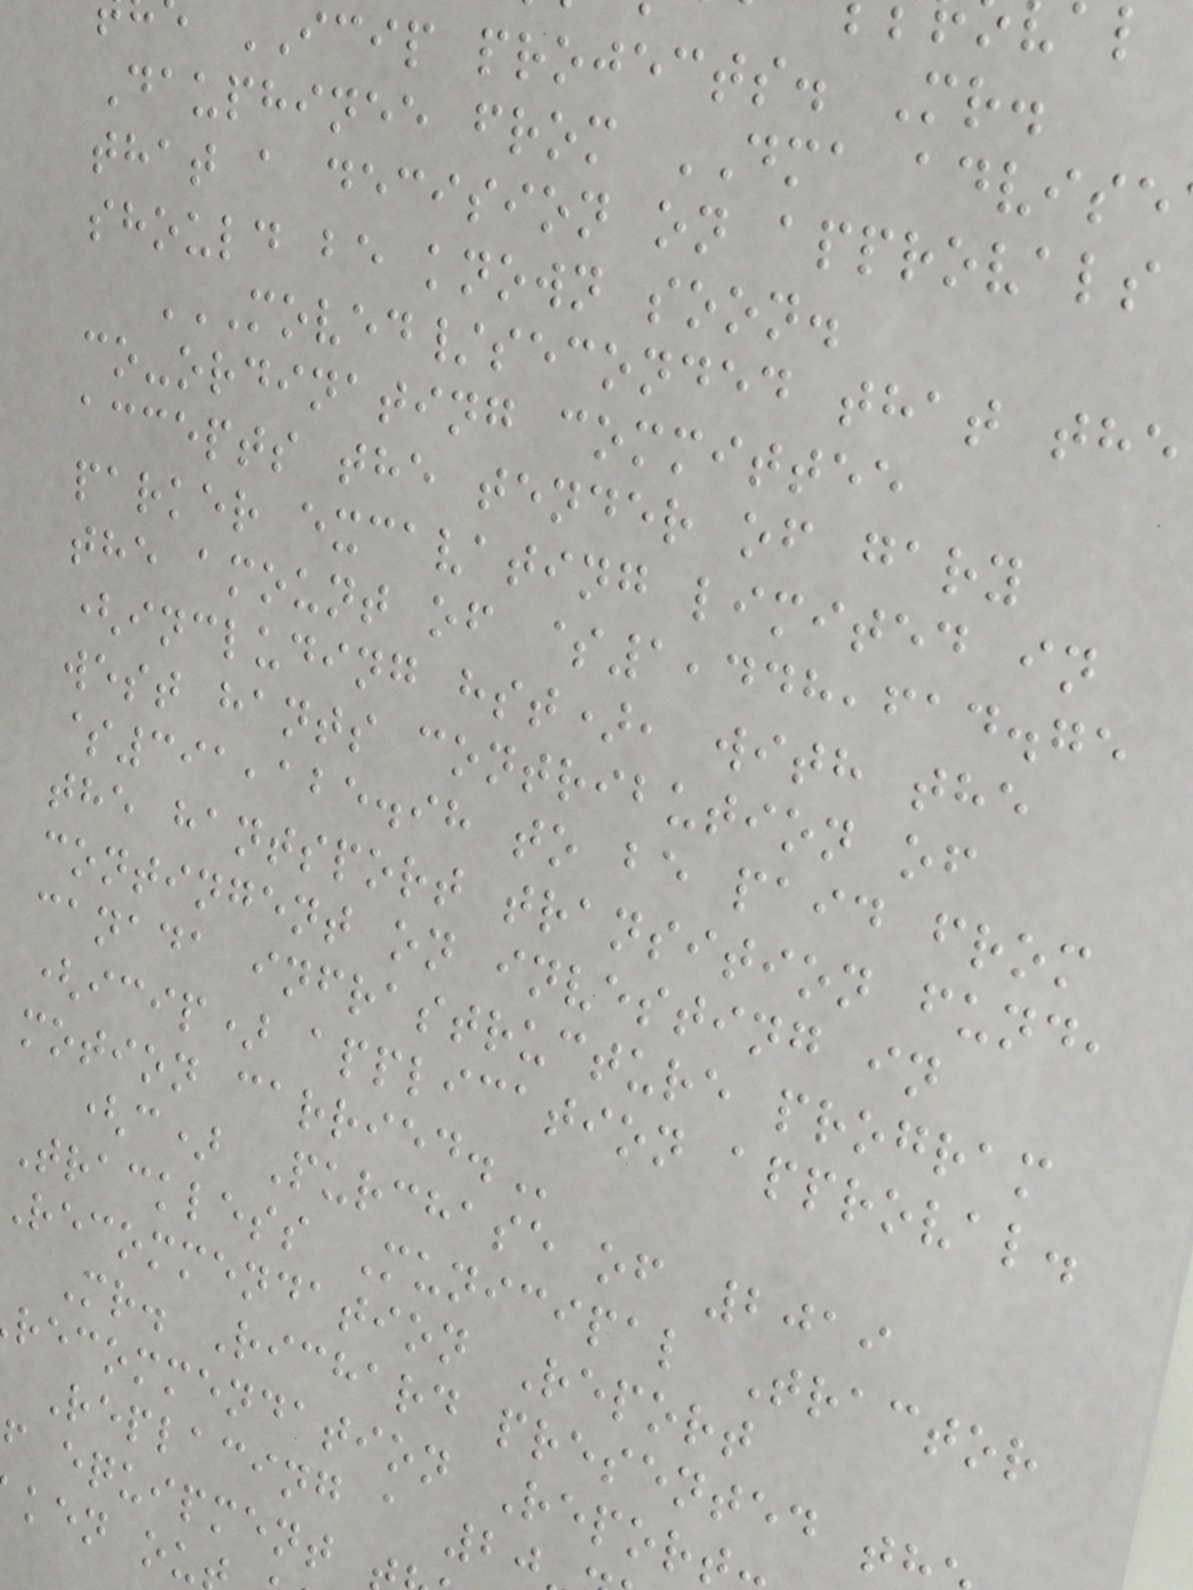ICIP projects. Mr.
Dauphinee from DMA advise
that a decision on approvals
should be known soon.
MOVED/SECONDED THAT THE
co-ordinating committee
accepts the tender of gary
parker excavating limited in
the amount of $1,448,614.75
(including hst), with the
west hants contribution of
$391,125.98 to be paid from
the hantsport transition fund,
contingent on investing in
canada infrastructure program
(icip) application approval.
motion
(c) Purchase of 2019
Trackless Municipal Tractor
recommendation Report
Mr. Richard presented t
recommendation Repor
Replacing a 20
f equipment
